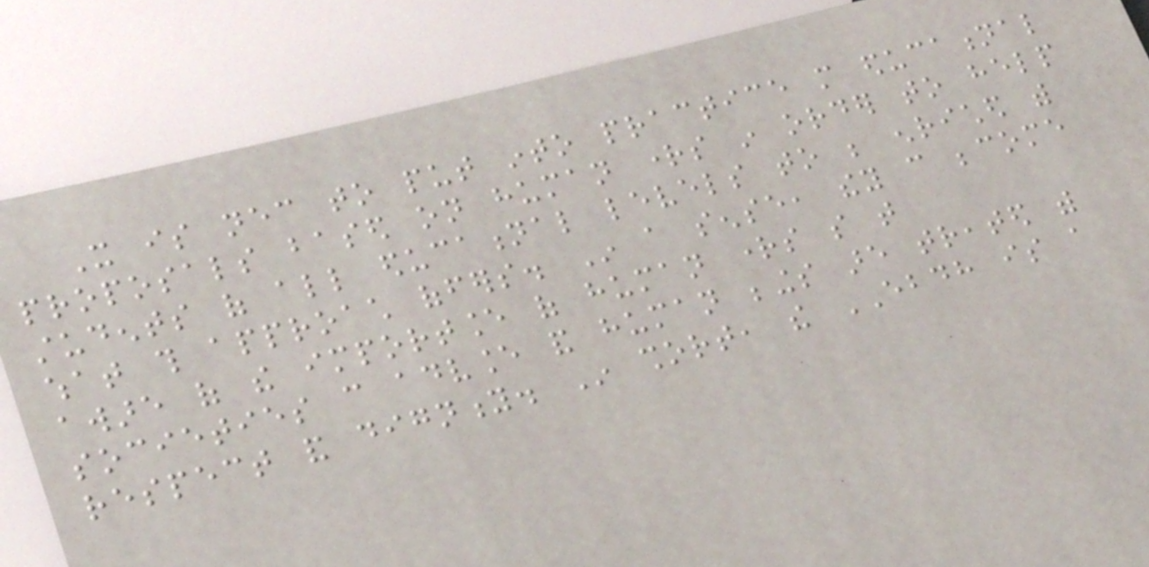It is necessary to put into practice more educational
proposals based on human rights in order to help
students of all educational levels to be enriched with
what this approach offers. In a sense, they can become
aware of the importance of human rights so that
societies can advance and human beings are treated with
respect and dignity. In short, the EBDH is a
